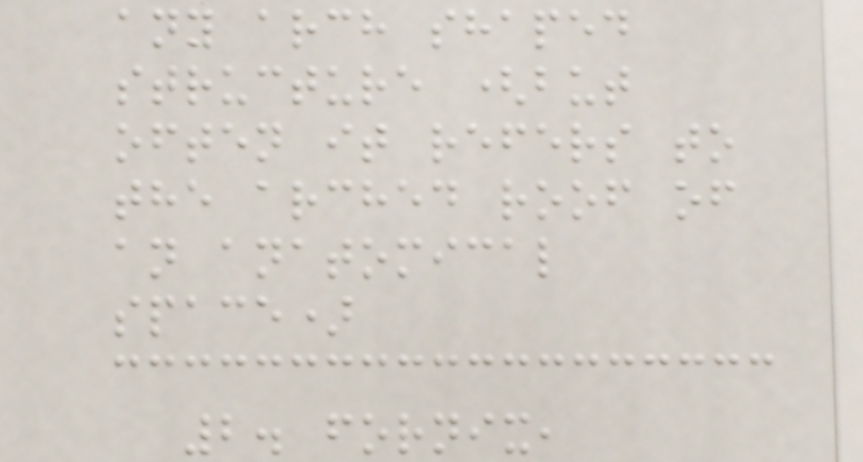any arch shaped
structure (but
often it refers to
the arched roof of
an anatomical
space)
2. fornix,
